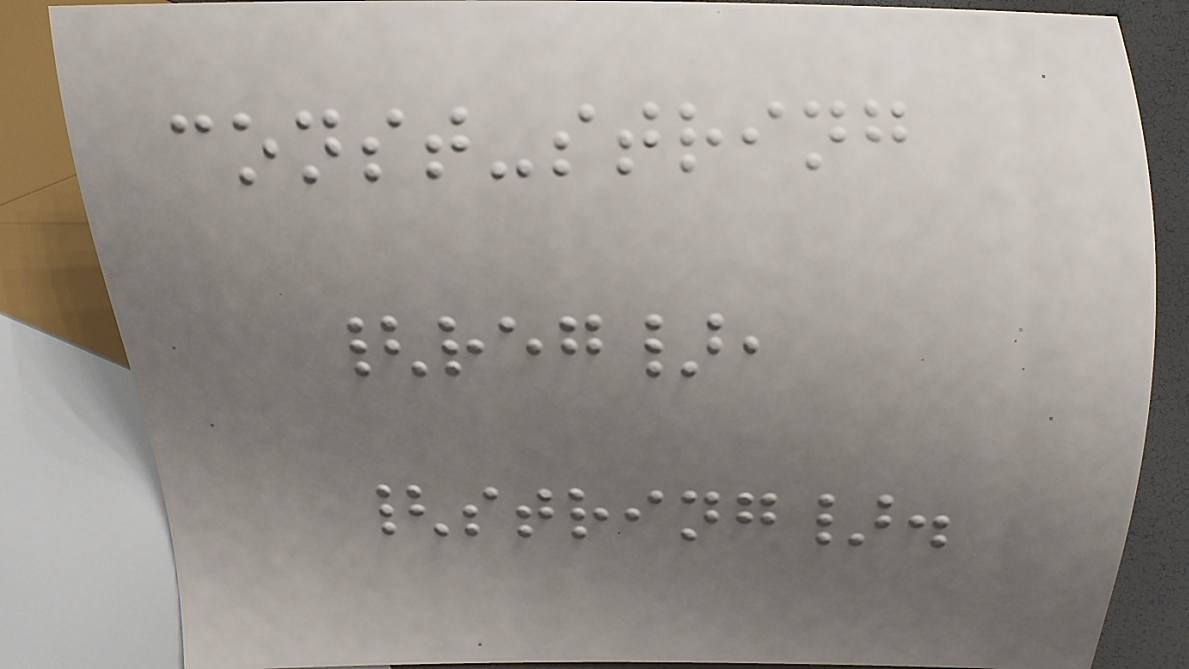const-string
{reg},
{string}.
